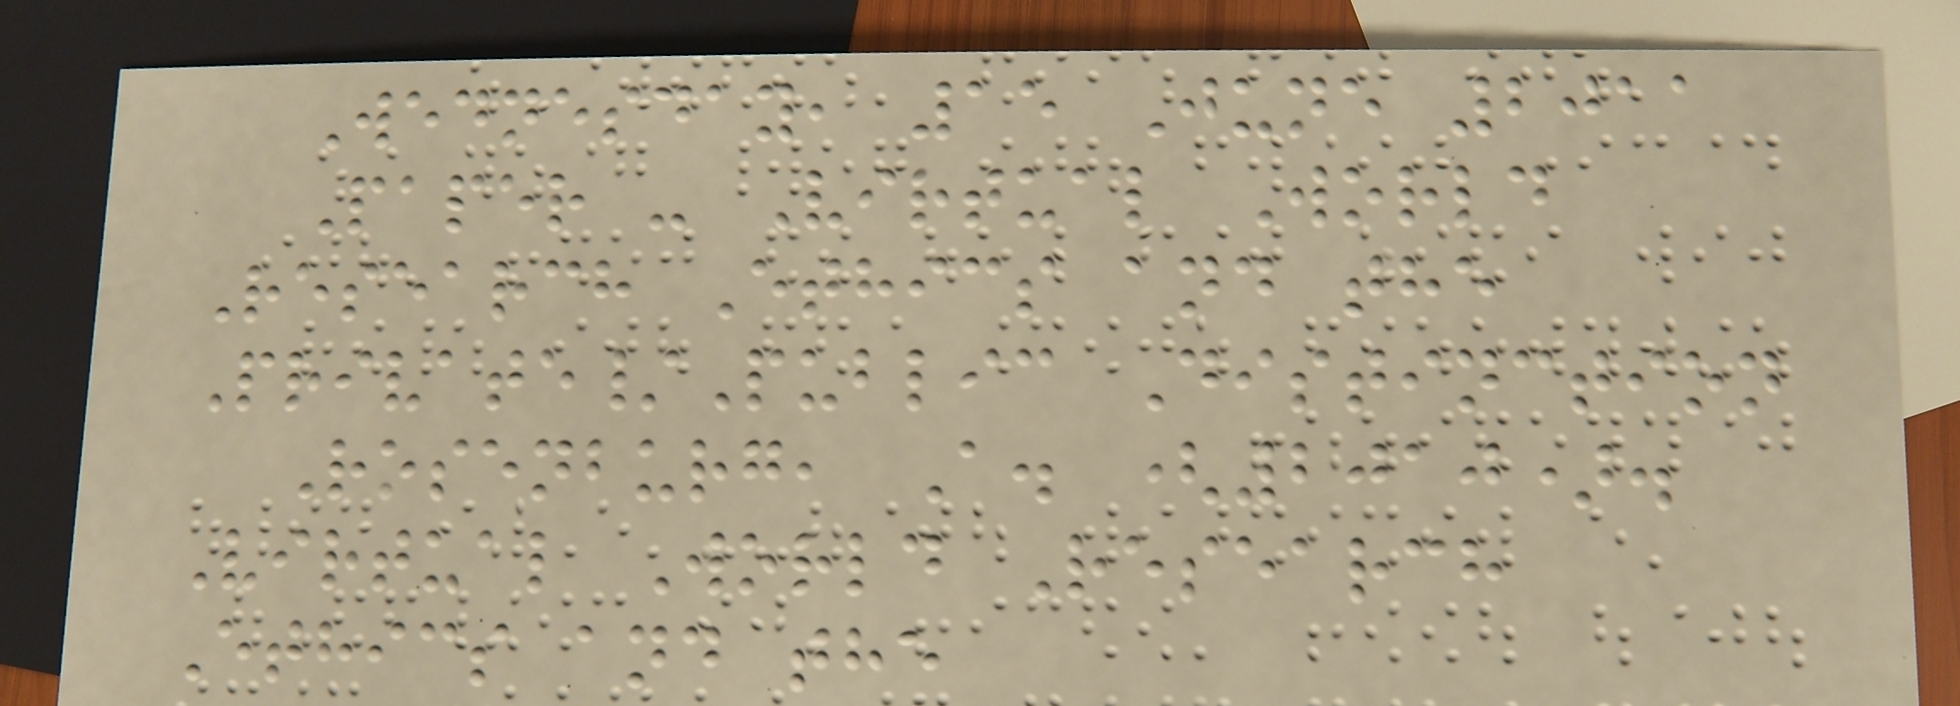Wednesday, 15 June 2011
Paper - Virtual World
Research Ethics and the
Private/Public Distinction
Rosenburg, A. (2010).
Virtual World Research
Ethics and the
